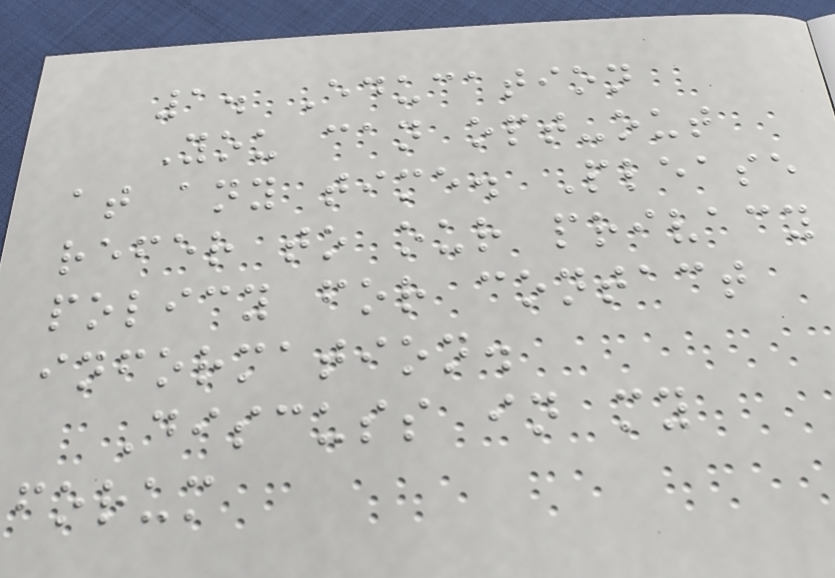1. Education
You can opt-out
at any time. Please
refer to our privacy
policy for contact
information.
Discuss in my
forum
